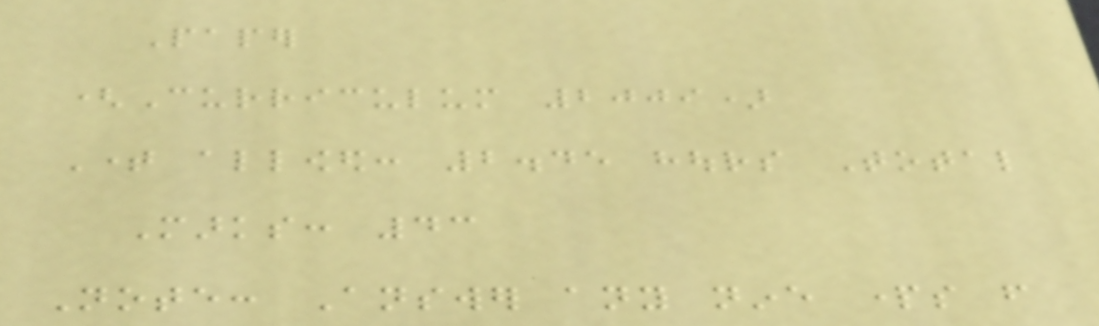Paper
(Curriculum 2009)
Time allowed: 2.45 hours Total
Marks: 43
Note: Answer any nine parts from
